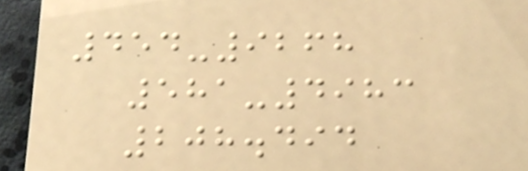454-9268
581-4983
208.494
